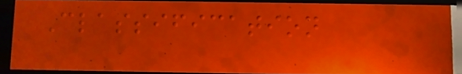Classification
